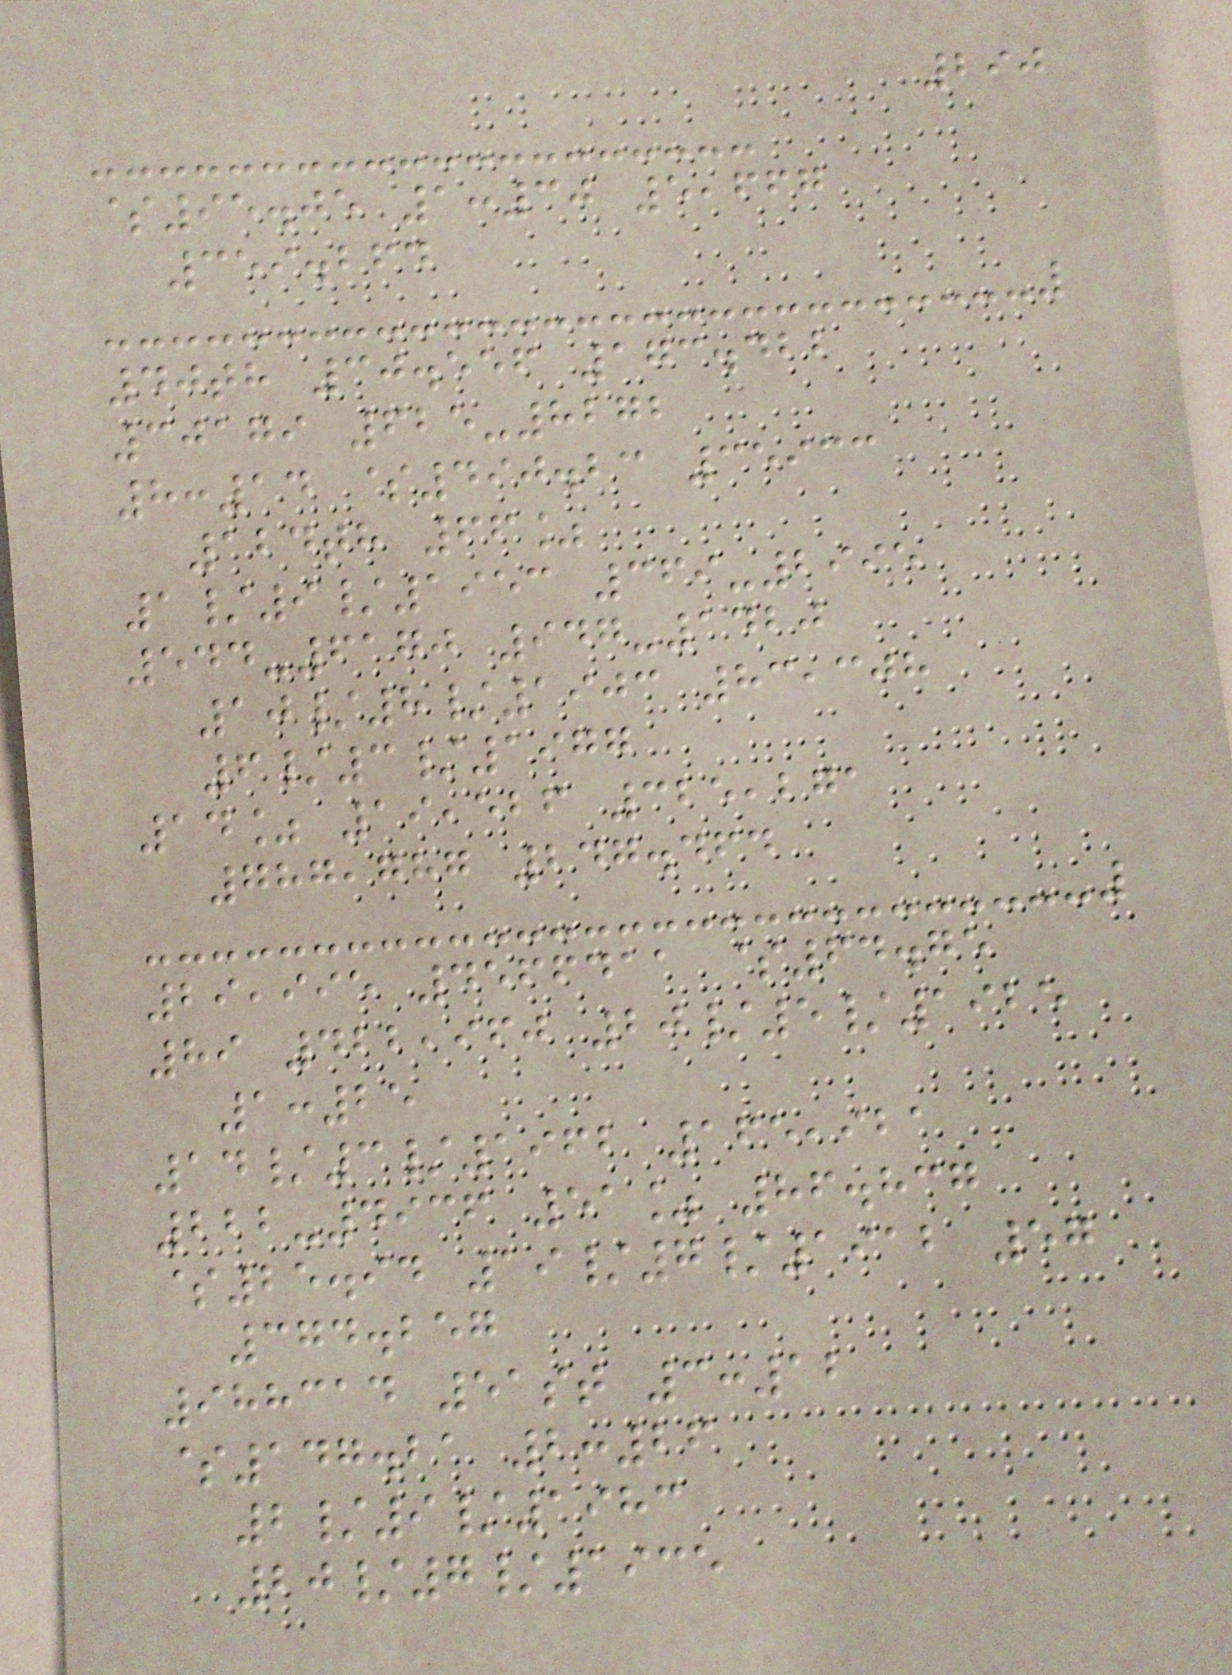290
$95.05 1:30 5,667
359.264
40th 30.556 173.422
30179 625-8272
8:14 $490.23 35933
124th 66%
1/9/1953 369-2995
544-6170 947-1420
10/8/1903 83,308
6/3/1977
14% 19,526 325,271
787,787 247.464
29,995 4566411 $64.75
89 422,960 20/5/1925
1:25
14/3/1962 165,921
222-4936 51% 86.837
$25.94 19/7/1912 57
374.257
988314 51st 3:12
$147.21 2:26
2/9/1983
20/7/1935
